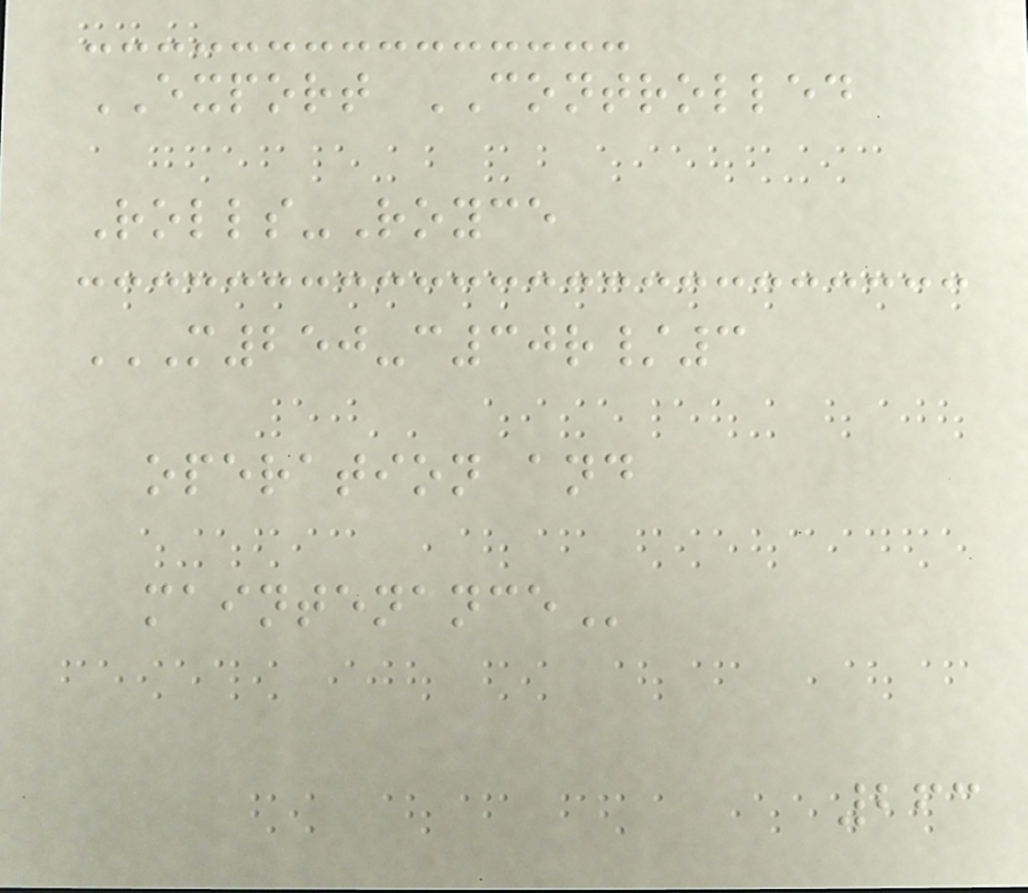EXPORT CONTROLLED
Rolls-Royce
M250-C30R/3
OPERATION AND
MAINTENANCE
263
